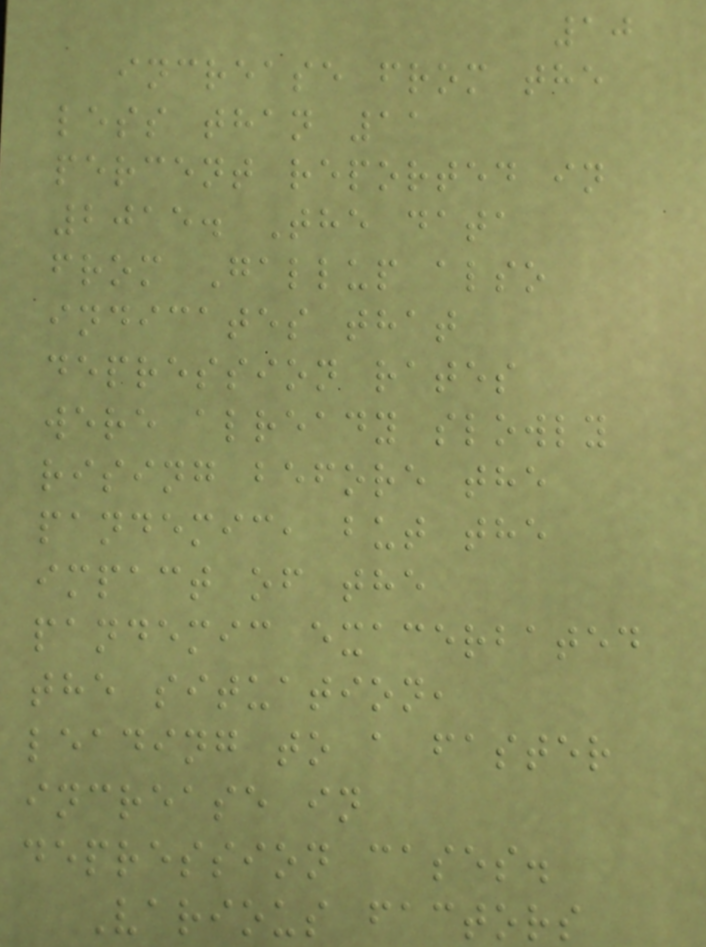10
increase from the
less than 11
percent reported in
2015. The data
from Gallup also
indicates that
depression rates
were already slowly
rising before the
pandemic, but the
impact of the
pandemic exacerbated
the situation,
leading to a faster
increase in
depression cases.
Various factors
